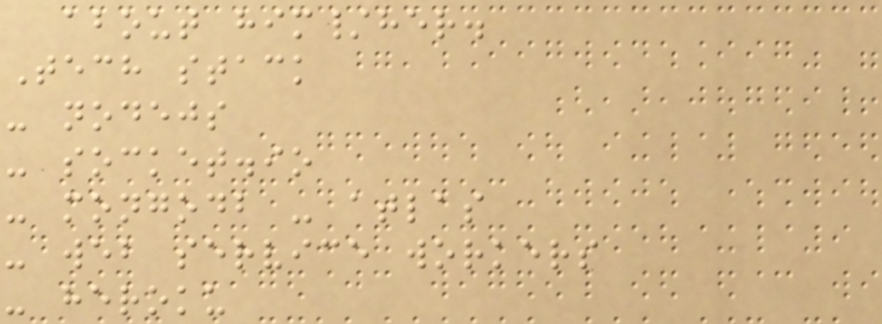about him/her.
Tech stack
- nodejs
- socket.io
- mongodb - atlas
- web service workers
- heroku
